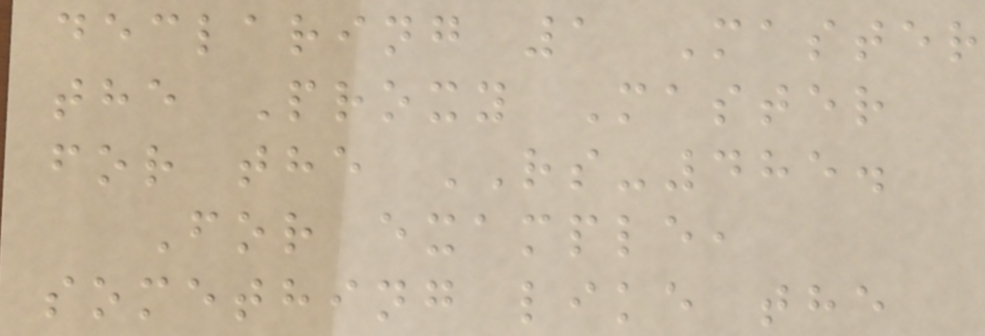declaring 1 Master
the Proxy Master
for the RS-485.
For example,
something like the
